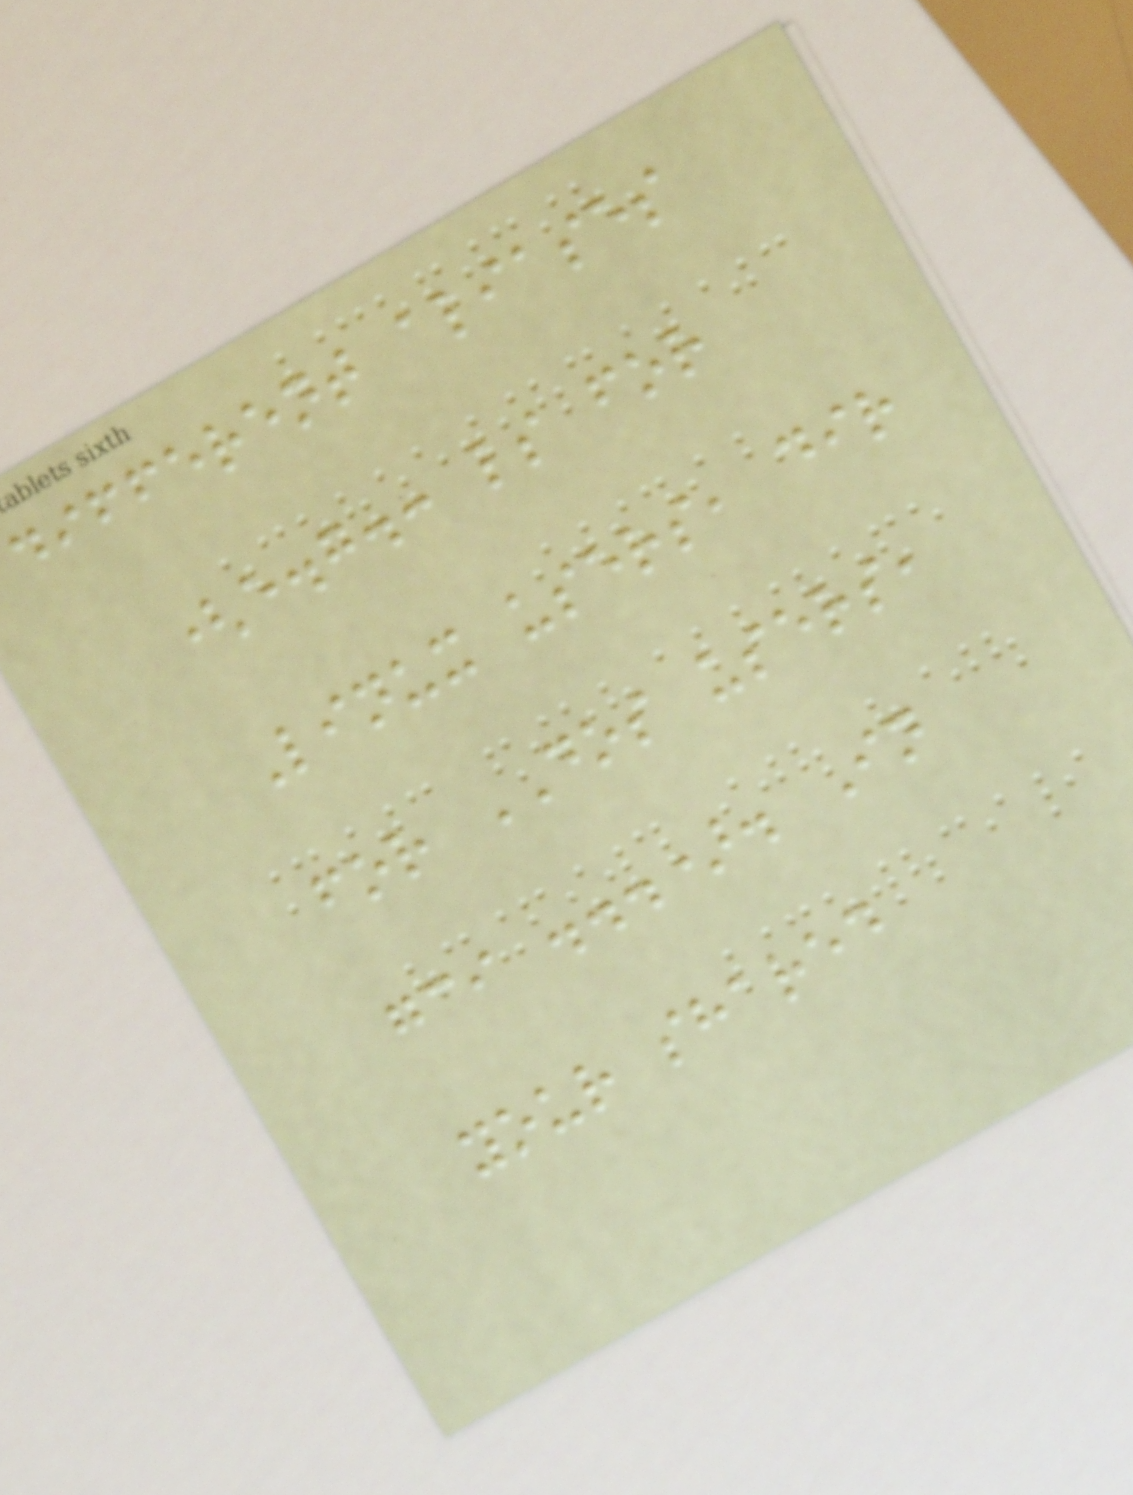different aliases
(e.g.: ls for
Linux users, dir
for DOS users,
gci ...). In
your shared
